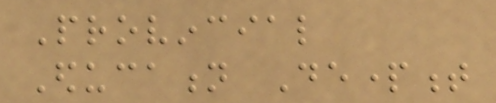Provincial
Education Department
